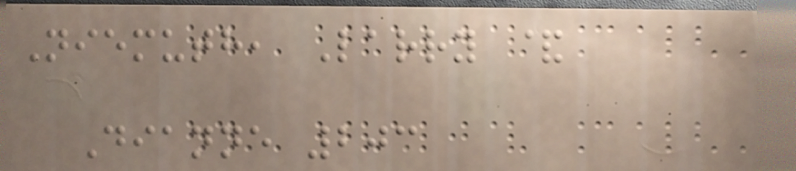Niemuth, Larry &
Dianne 203
